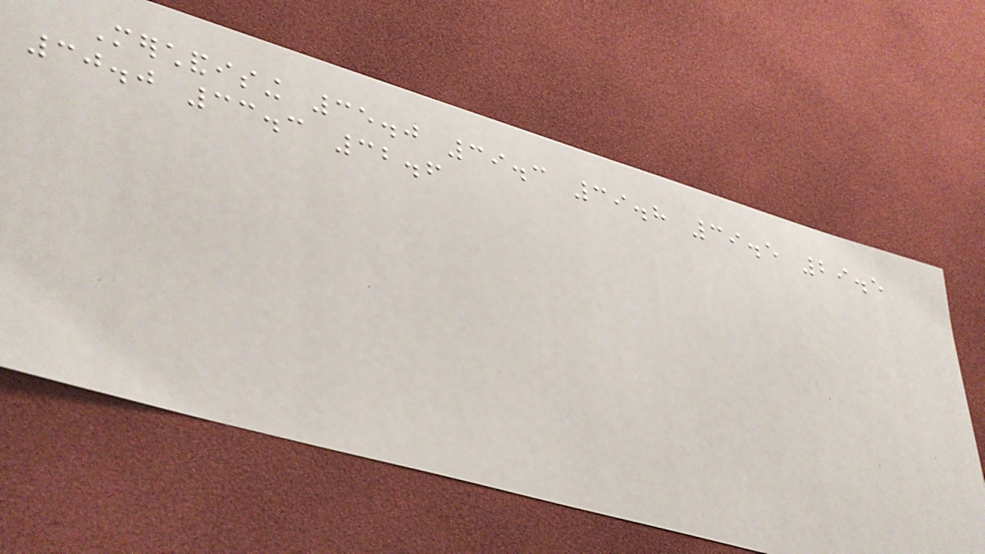Merchandising 35.0 39.3 39.8 39.5 29.5
30.0 33.3 32.6
